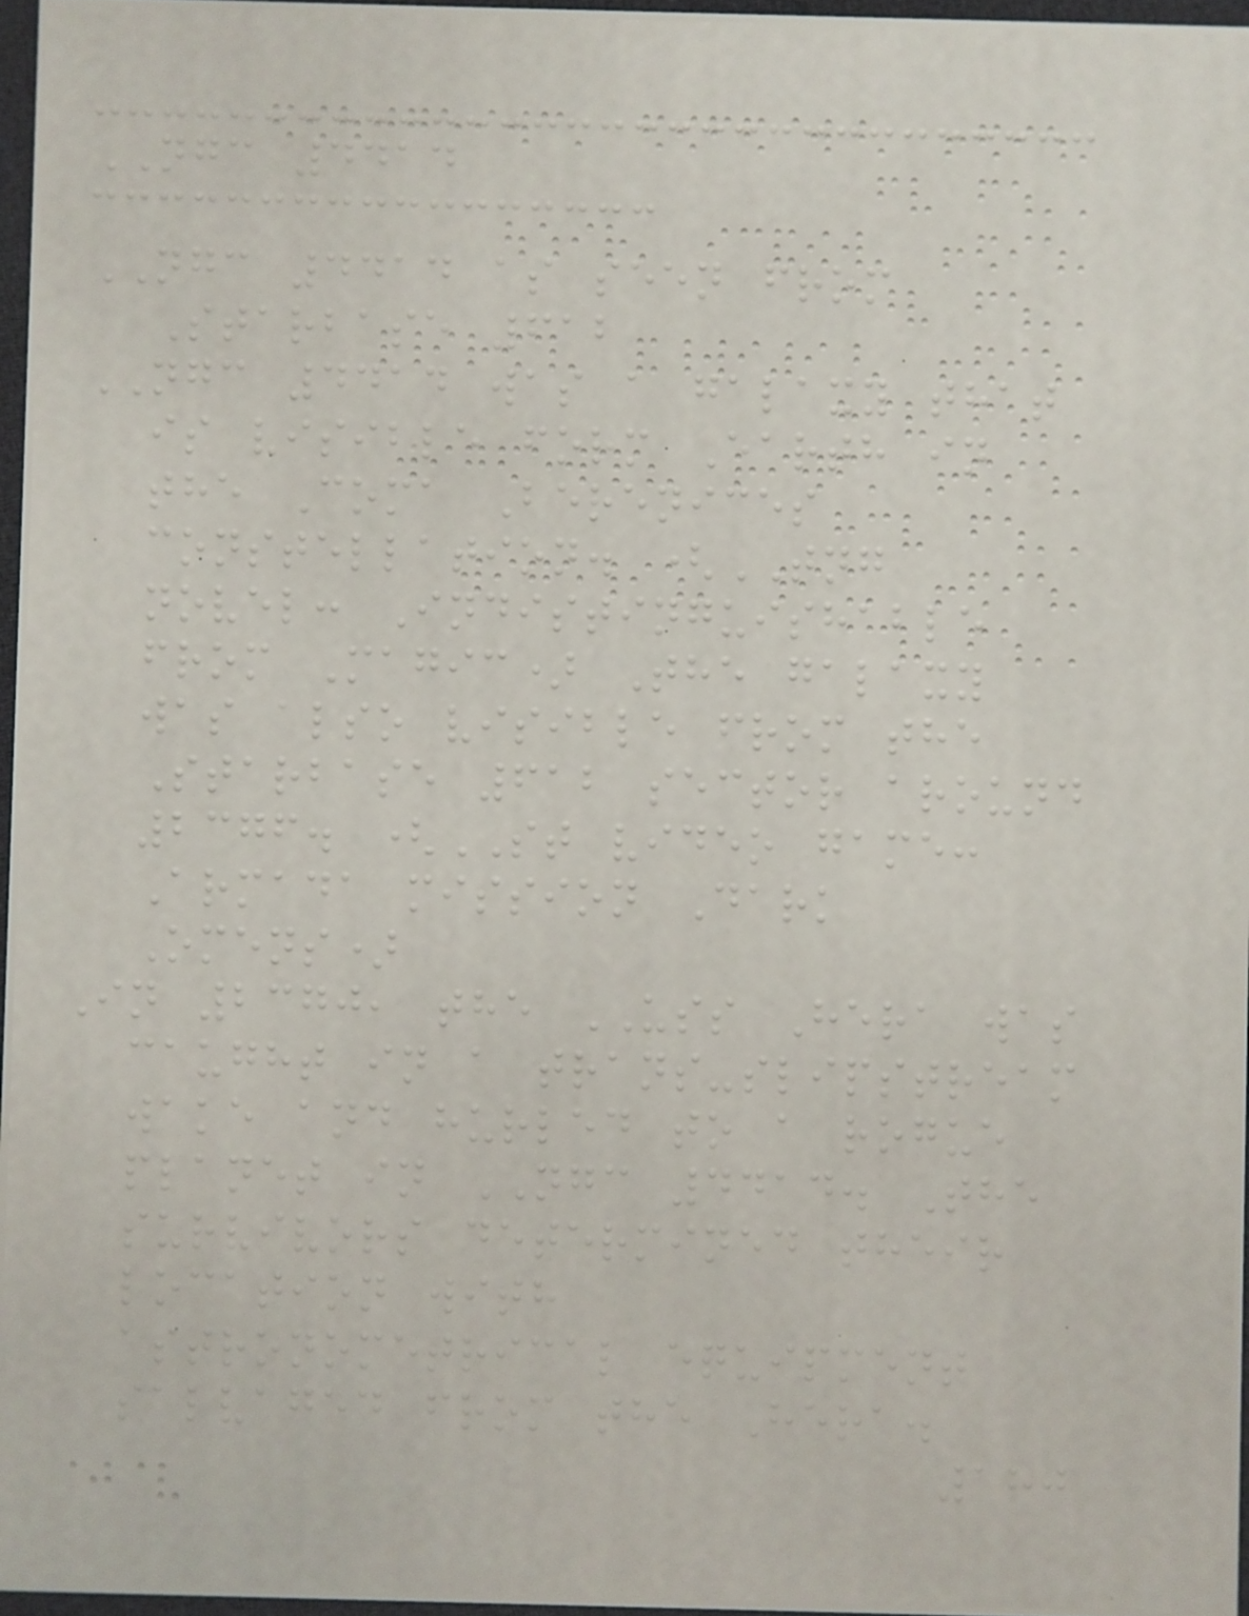NGC 4414
NGC 4414 as seen from
Starbase 612
NGC 4414 was a galaxy that
is visible form Earth in
the Coma Berenices
constellation. (TNG
novel: Indistinguishable
from Magic) The galaxy
was also visible from the
Starbase 612 sector around
2376. (ST video game:
Armada mission Dark
Omens)
In 2370, the USS Hera was
caught in a trans-slipstream
wake and hurled to a rogue
planet in NGC 4414. The
survivors determined their
location with
astronometrical equipment
salvaged from the Hera.
180
